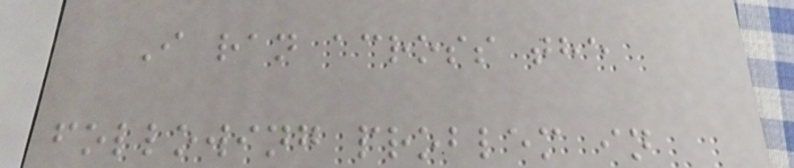I ran across the
following problem in
